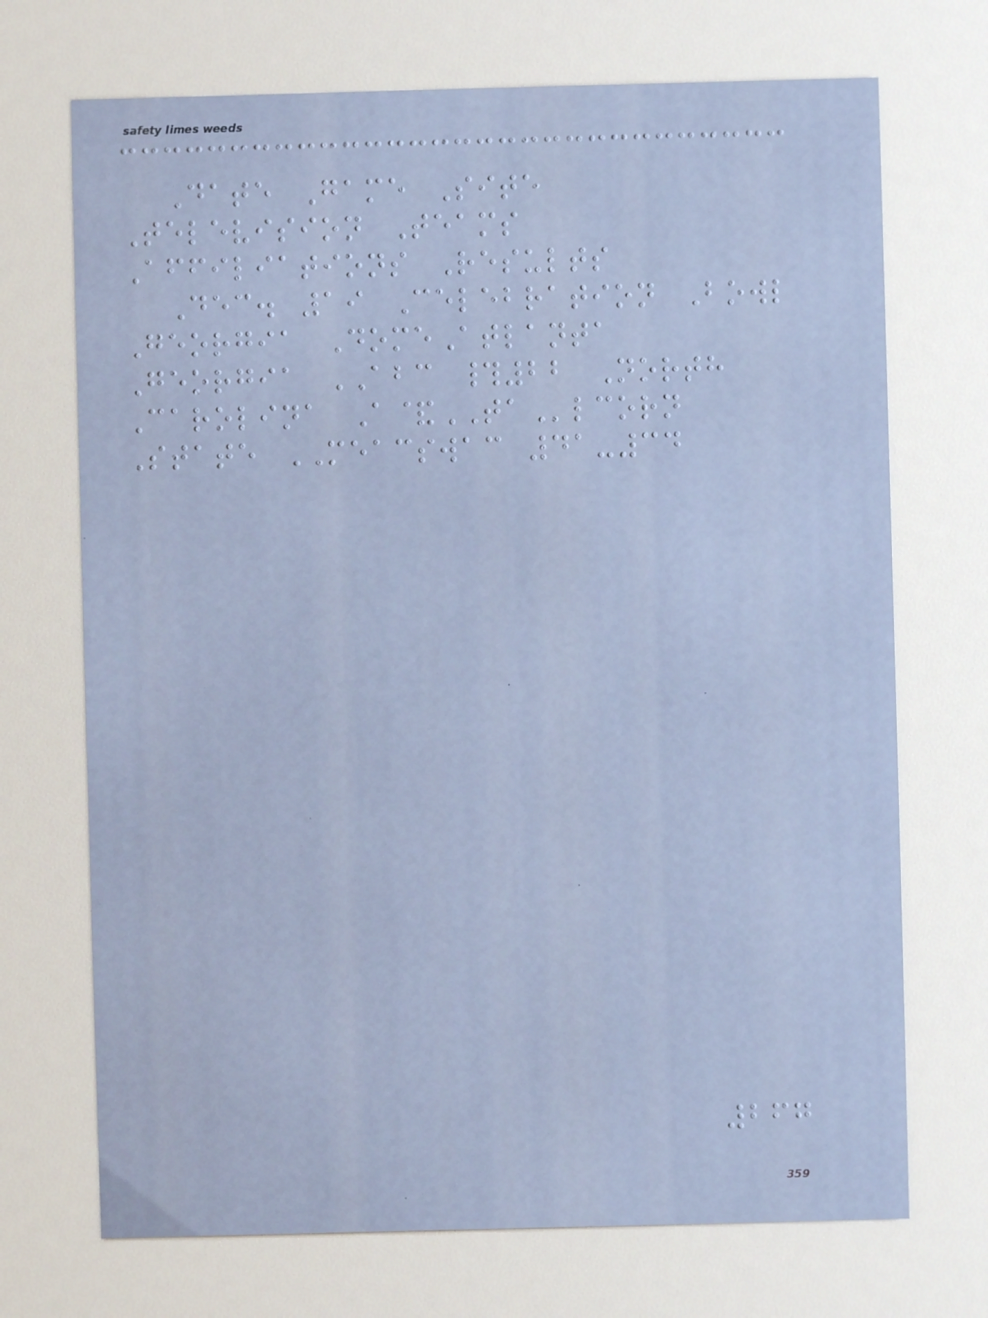Date Game Site
Television Teams
Affiliations Results
Dec. 19 Celebration Bowl
Georgia DomeAtlanta
Georgia ABC #22 North
Carolina A&TAlcorn
State MEACSWAC 41-34
267
